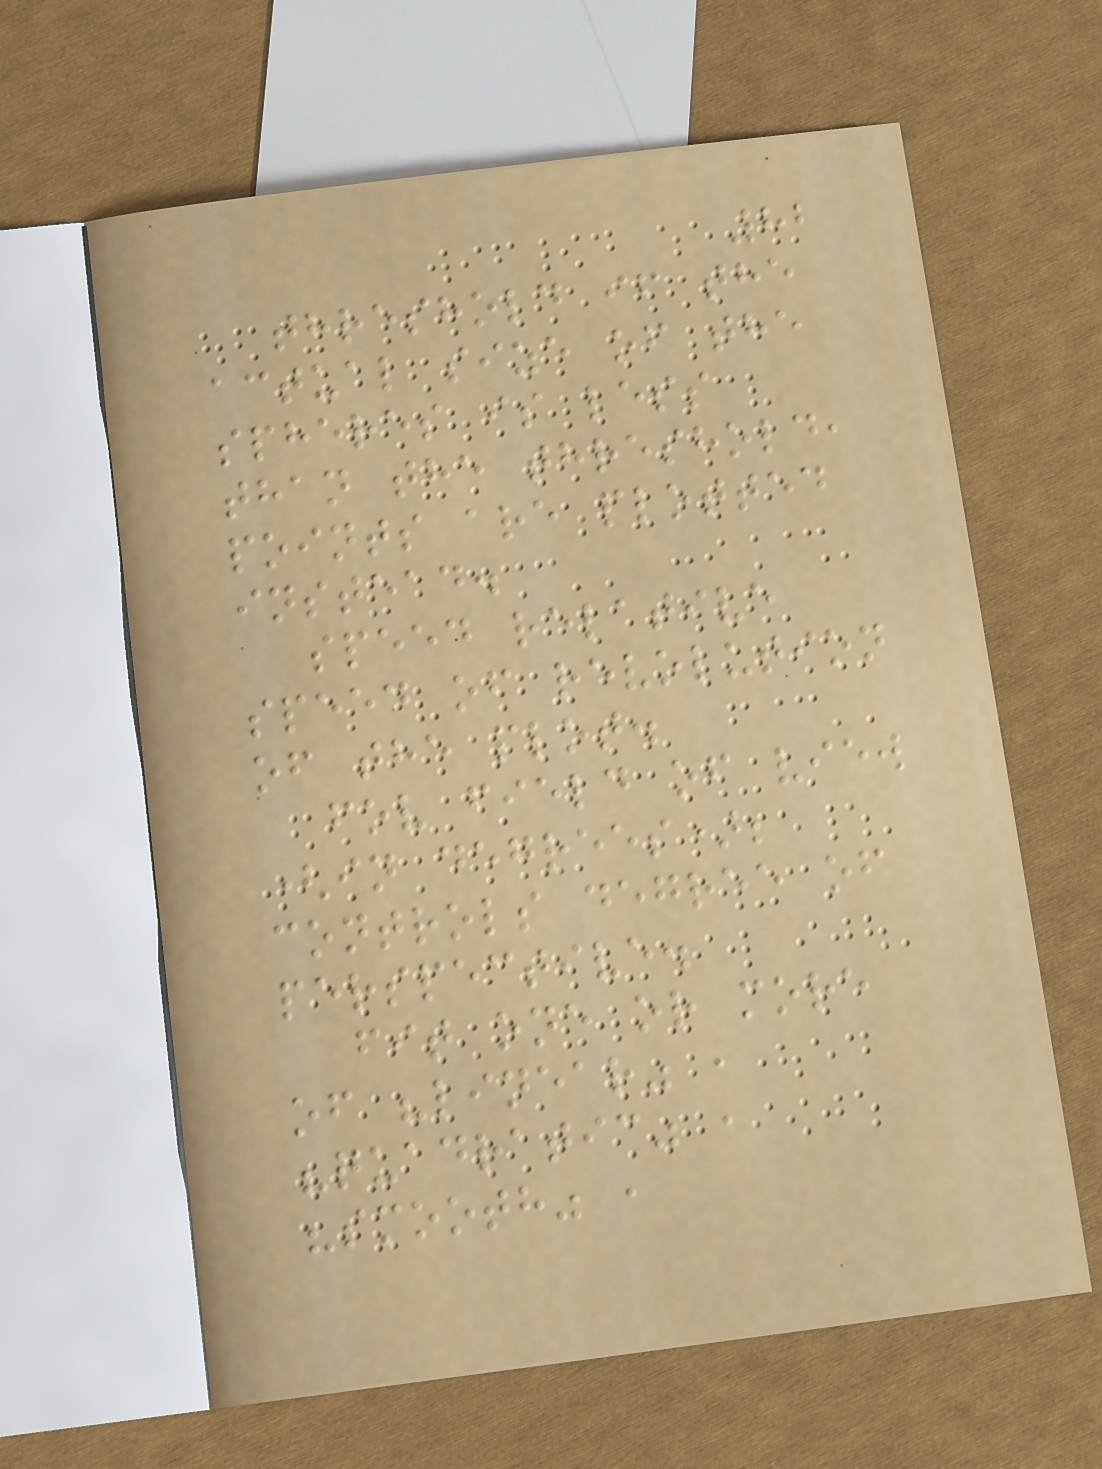82
threshold if the
actual size of the
spheres is less
than the threshold,
points are plotted
instead.
speed relative
speed of revolution
of the plot.
fov field of view
(in degrees);
controls degree of
perspective.
fit one or more
of "linear" ,
"quadratic" ,
"smooth" ,
